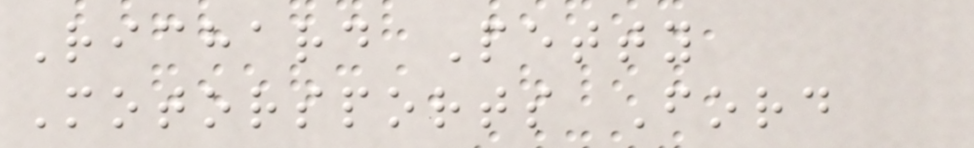Richard Petty
Motorsports Ford
